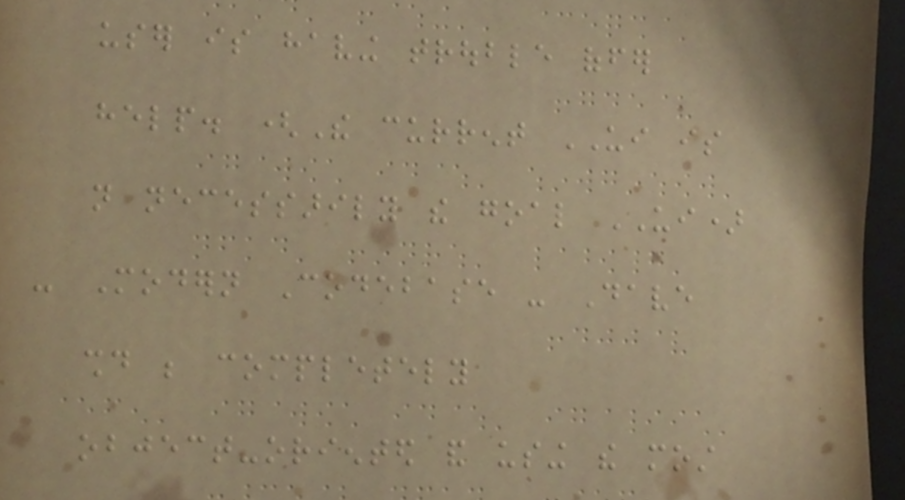user is having trouble offer
help. (The current UI is
not necessarily the goal UI)
- Modern Codebase - Dave
should be completely
object-oriented and using the most
